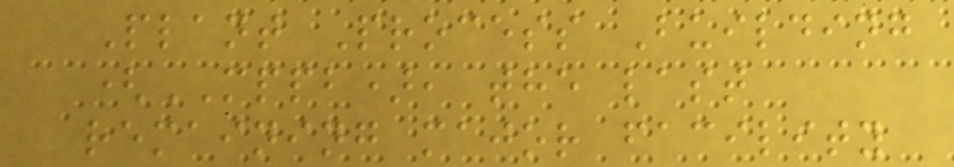Plant Process Building
(MPPB), the last
remaining major facility
